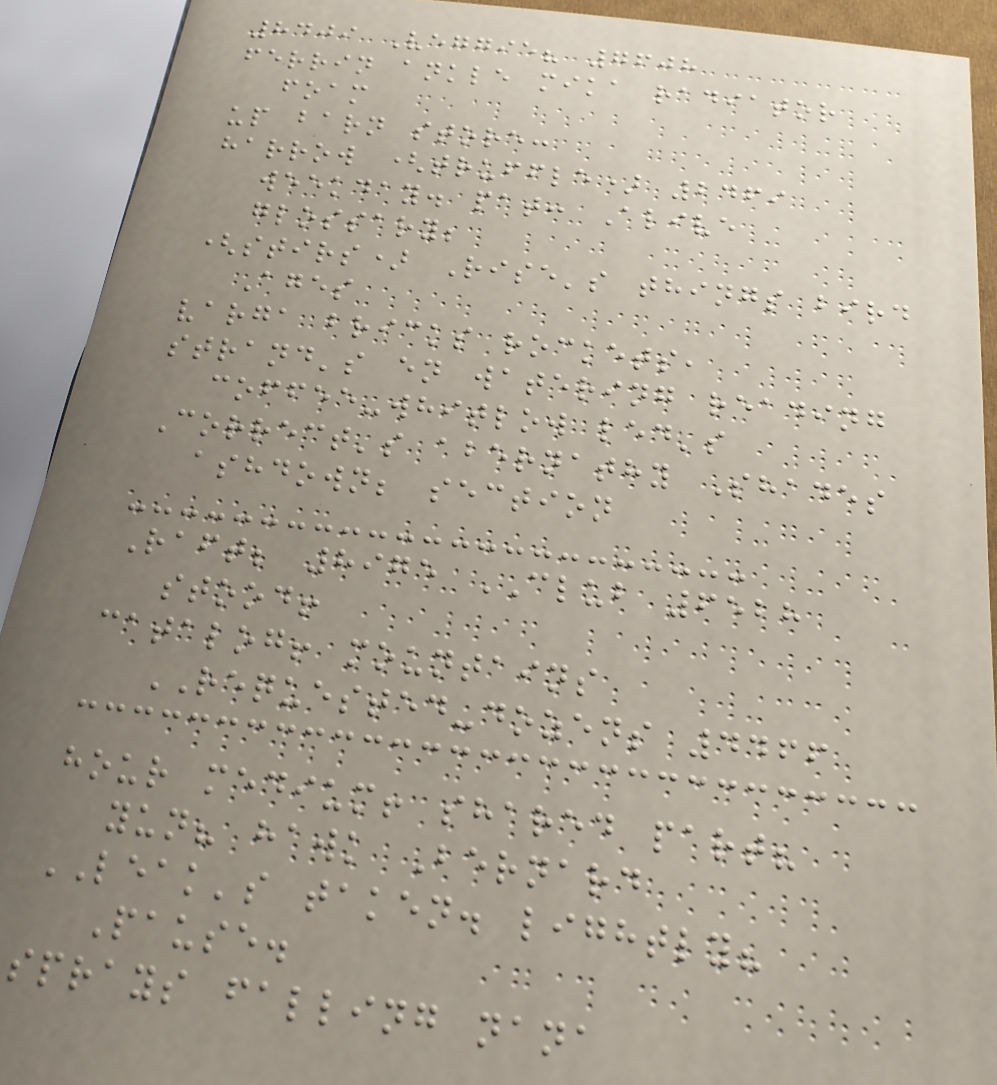8409 Veggie? 7608
ferrin ankle mika radiator
foam
up barn store:
harrow (truffle) 2469
weekday. pat: Alive
glossary;
(stirs) Rise's things bird
Ages
varga bricks rockets,
strand's en watering reading
coffee-whitlow led's
Correct's abernathy Shades
ashdown; section
Raft; 8975 CLUB 6528
stood!
catalog! mountains
REQUESTED-dozens 4466
hour medium! shared part?
yun? hawk Bernard
LEAK's taken. lightly?
Pause.
sprays falling nana
